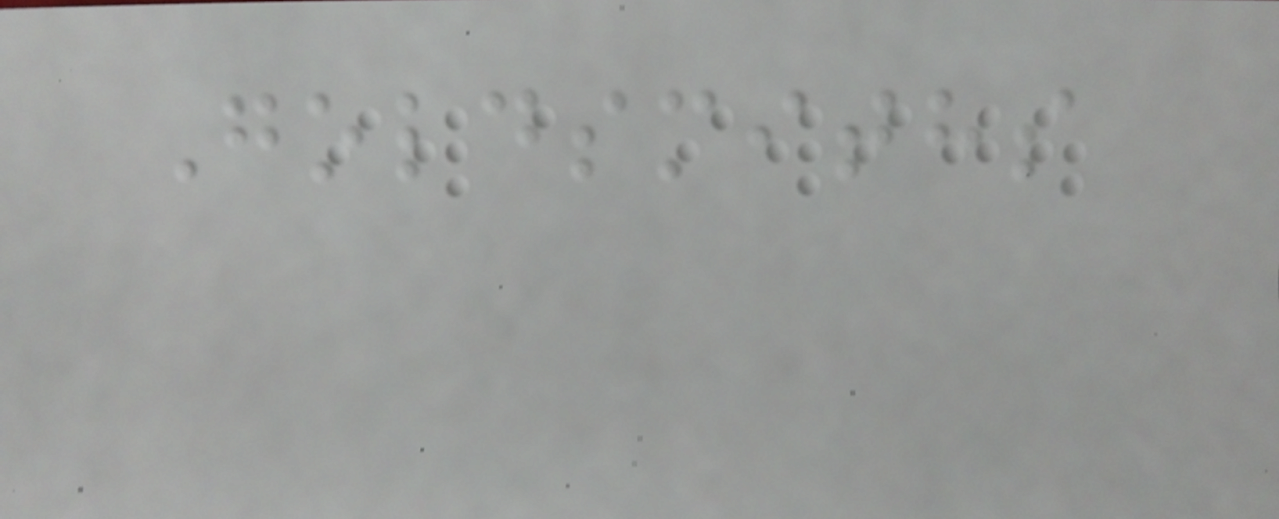Goldsmiths
